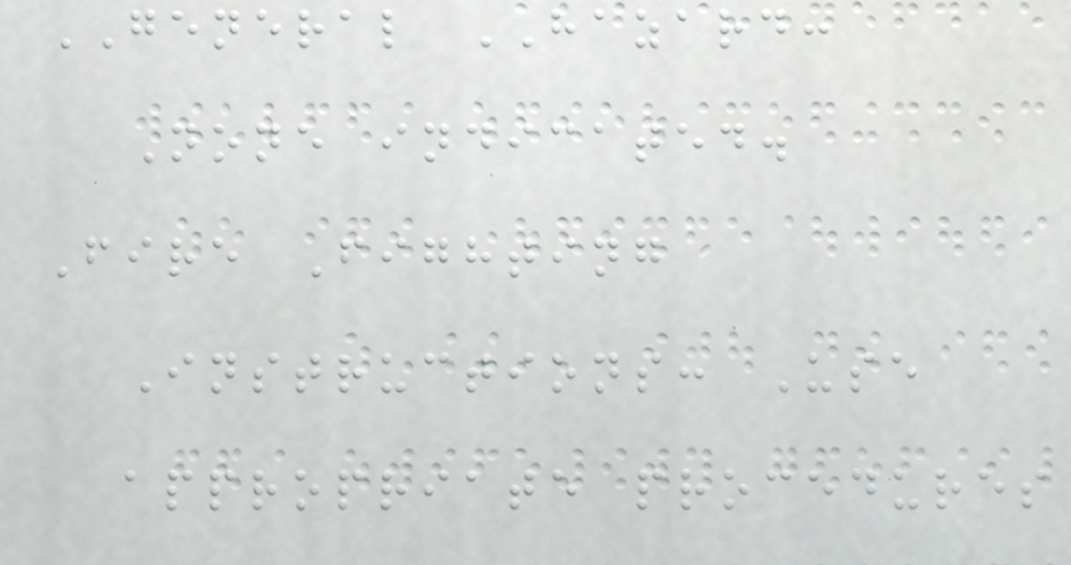GENERAL HAZARD:
None indicated.
Fire Fighting
Instructions: Use
appropriate procedures
